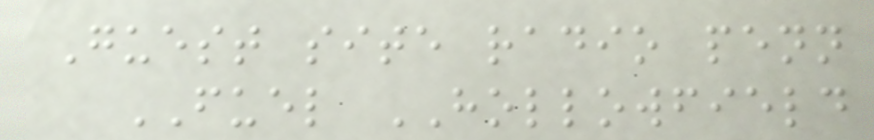Guest site radio penn
FUEL HOLLOWFIELD
